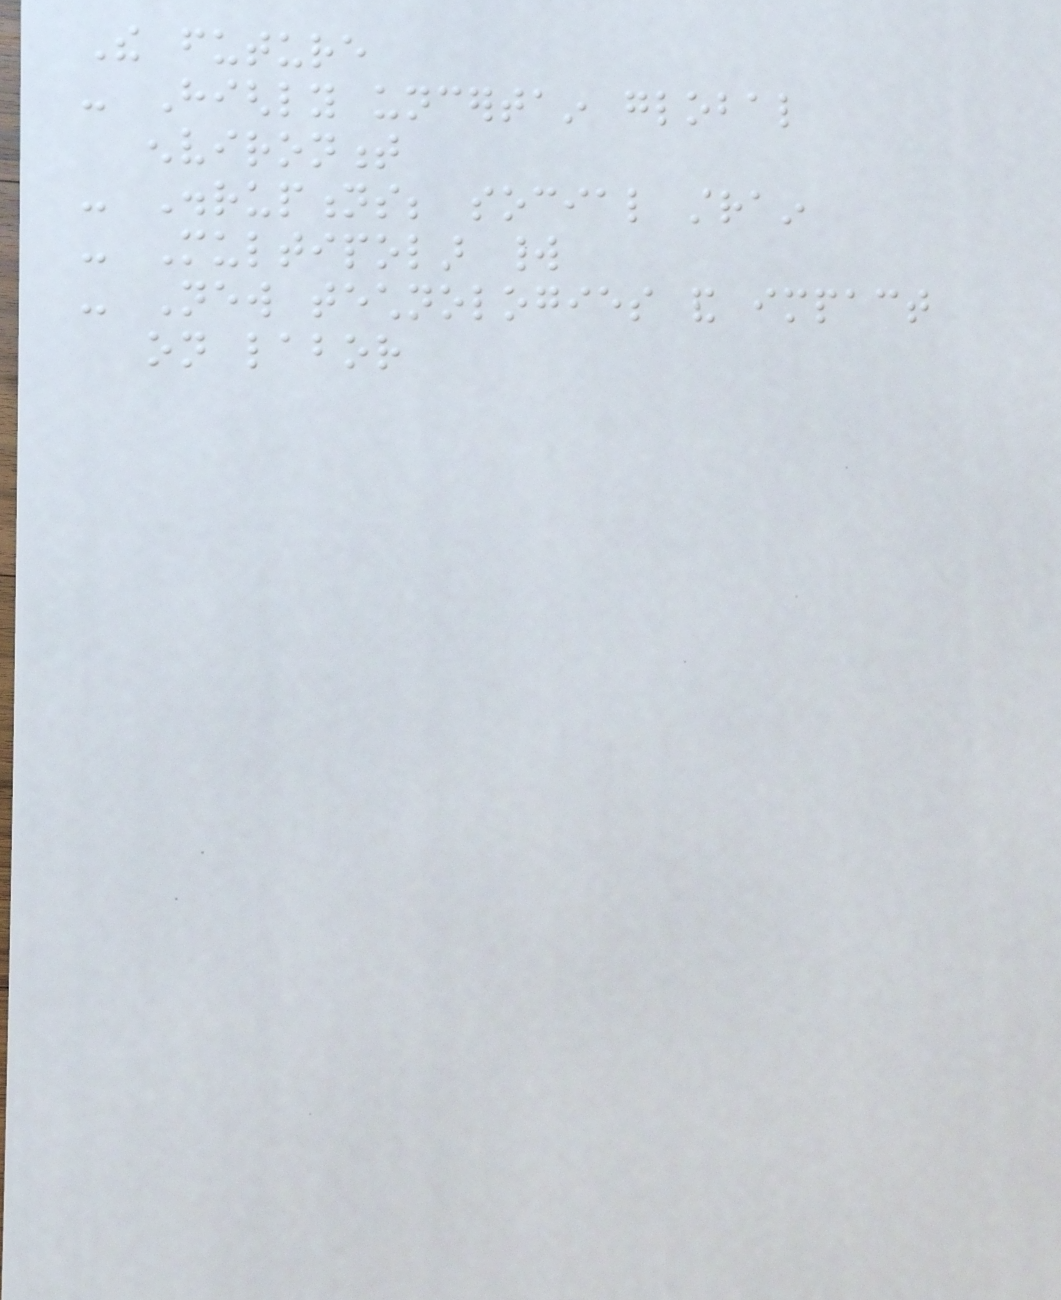The future
- Highly uncertain global
environment
- Disruptions; social strain
- Multipolar world
- New technologies and impact
on labor
